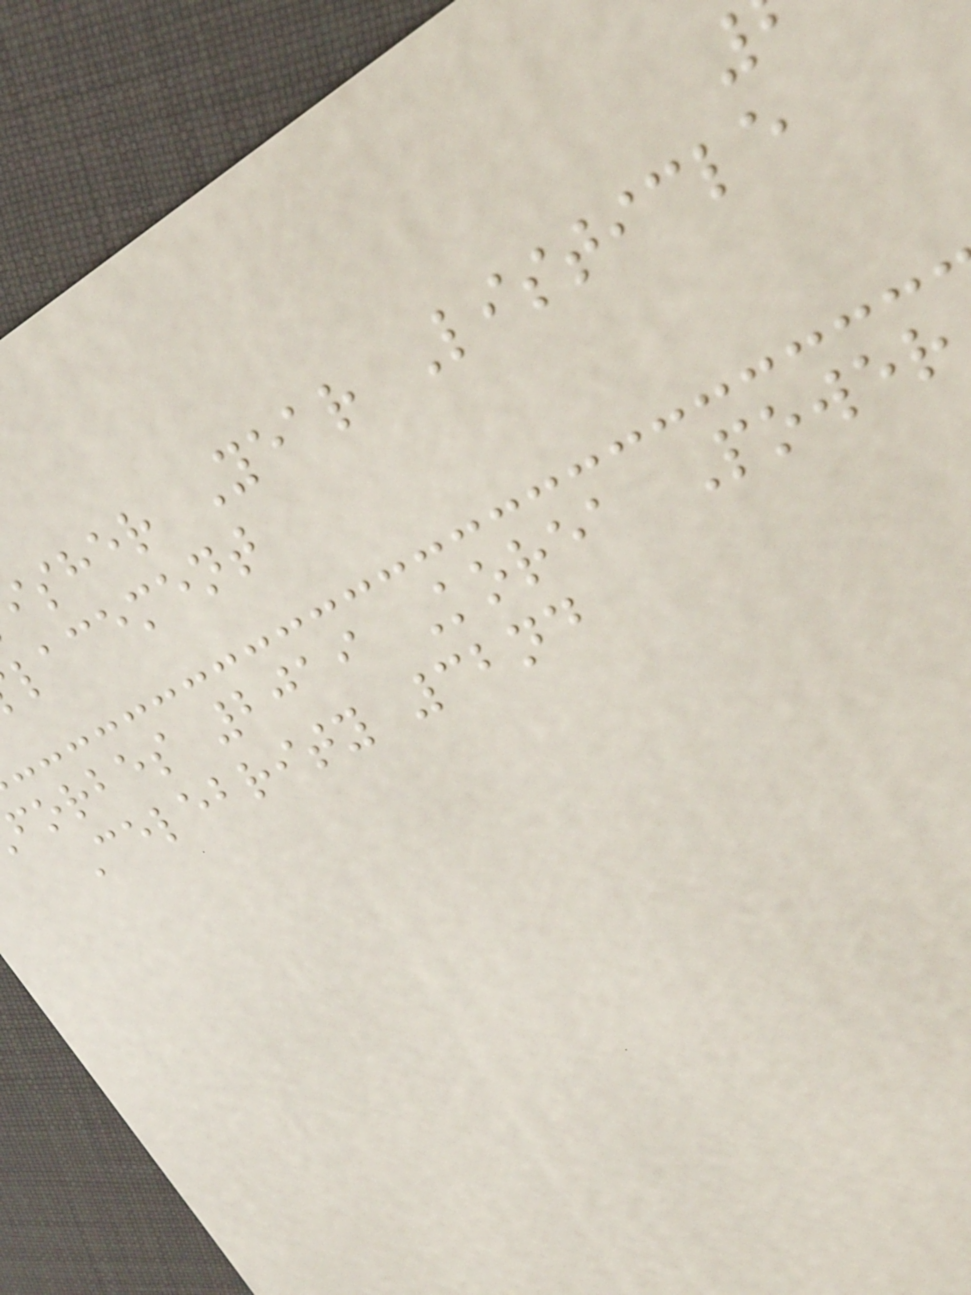sher Year Listicle
lacement
forbes 2019 Korea Power
Celebrity 32nd
